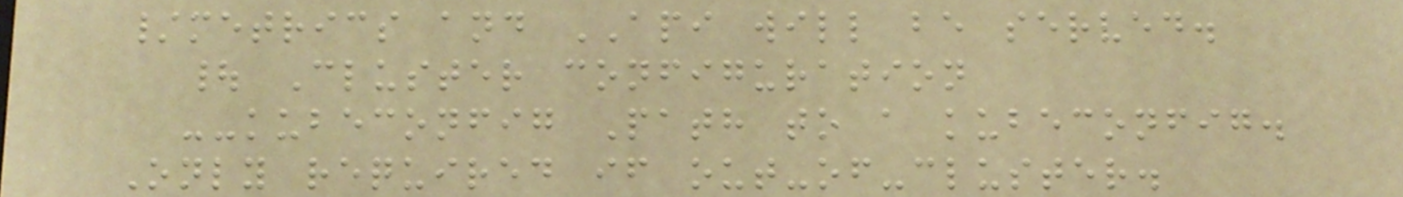/metrics and API will be served.
| Cluster configuration
--kubeconfig Path to a kubeconfig.
Only required if out-of-cluster.
